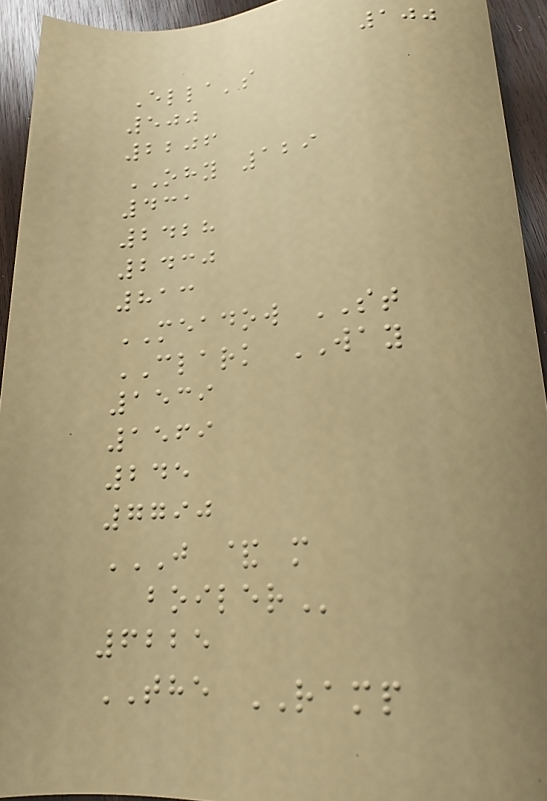100
Ella's
500
2206
OHY 129
431
2428
2430
813
MEADOW ST
CLARK WAY
1539
1569
245
7790
J & M
BOILER
6225
THE RAMP
